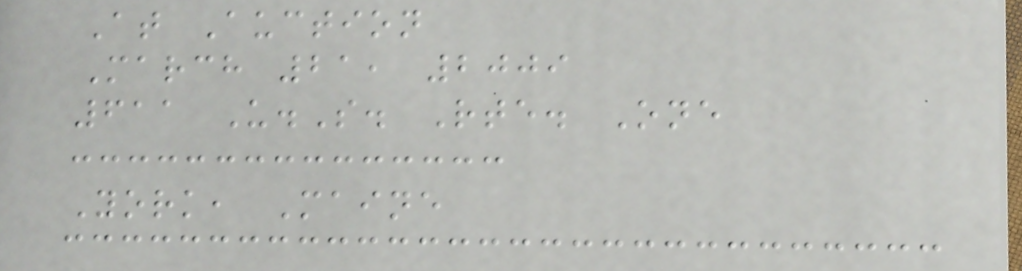At Auction
March 21, 2009
611 U.S. Rte. One
York, Maine
